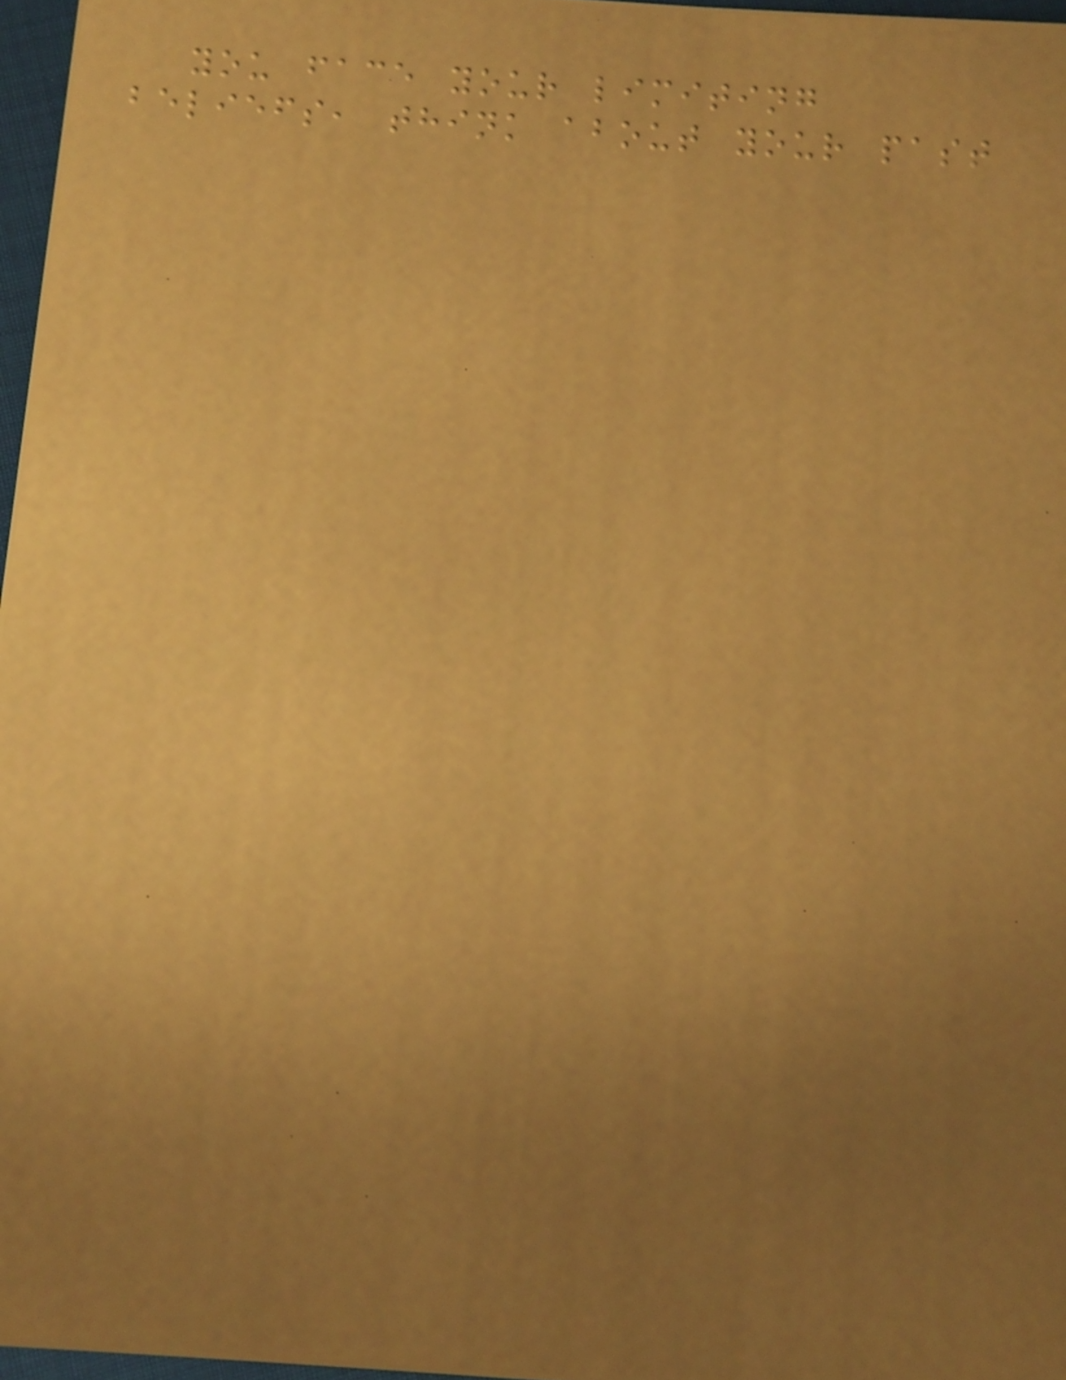you face your limiting
beliefs, think about your past
